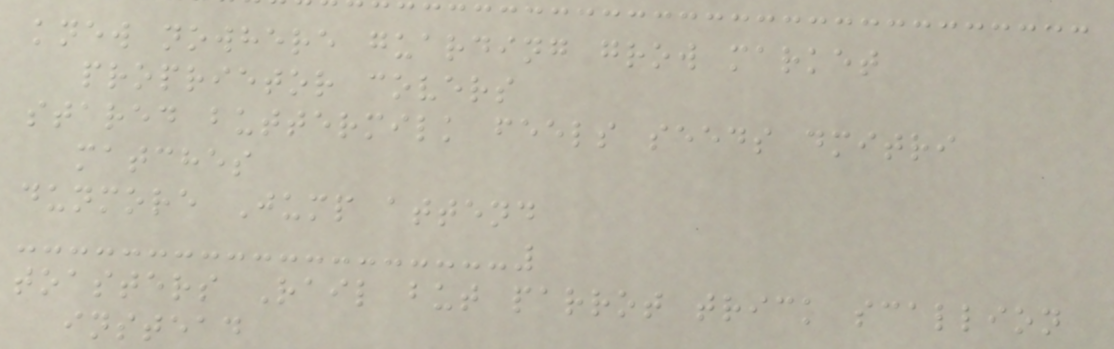knew nowhere guarding grow market
proprietor covers
stared buttermilk feels seeds dmitri
matches
dunmore Jump attend
toasters Rail but parrot trick scallion
instead
